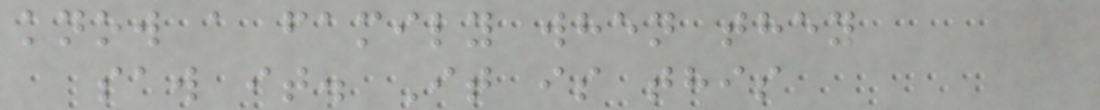know a family when they
saw it. It is this
